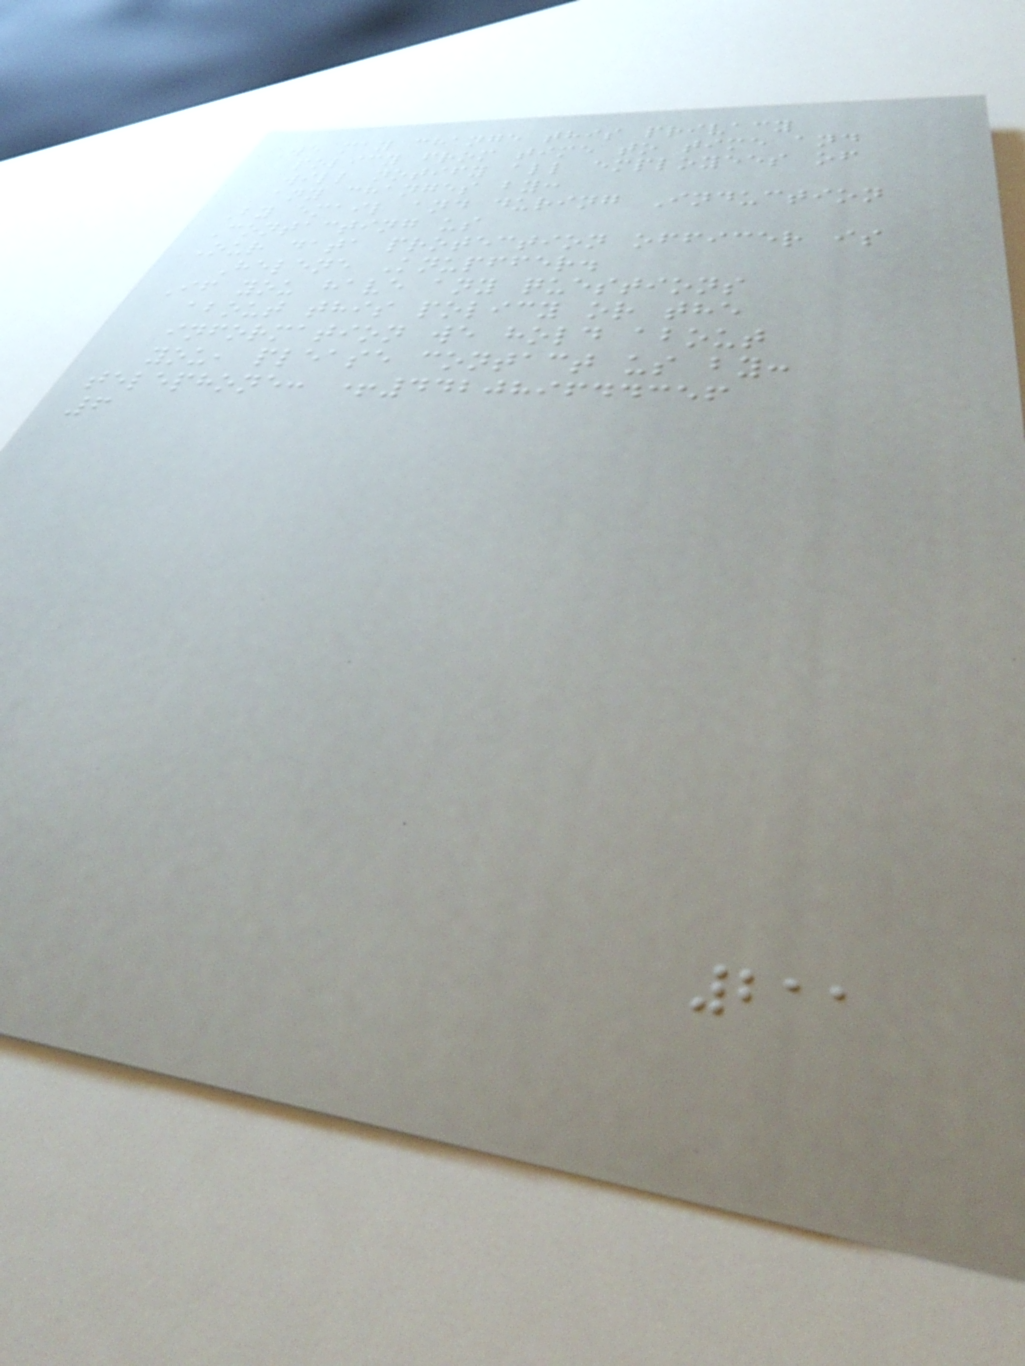We may change this privacy
policy from time to time and
will notify all employees of
any changes by:
By email and during Induction
Contacting us
Our data protection officer is
Helene Knupffer.
If you have any questions
about this policy or the
information we hold about
you, please contact us by:
telephone: +442089644356
6
211
